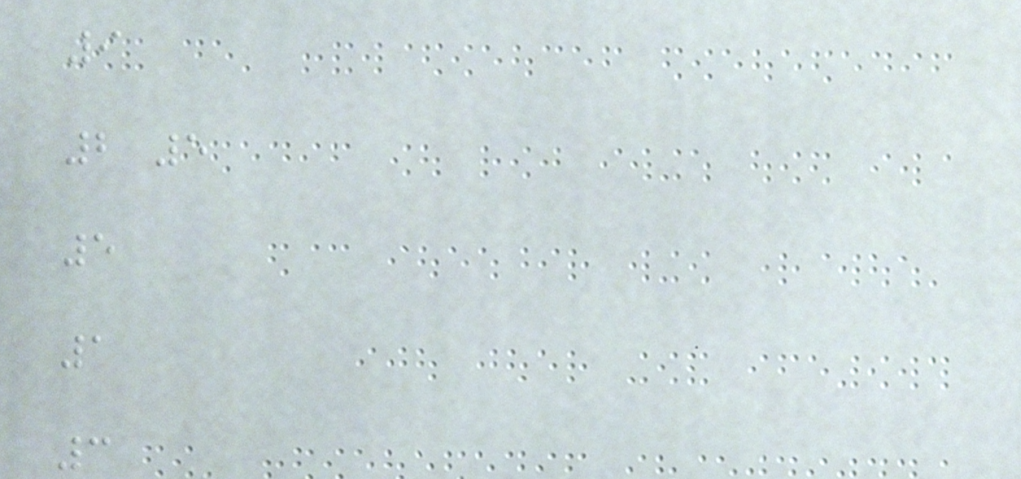9
2 5
5
1
3
